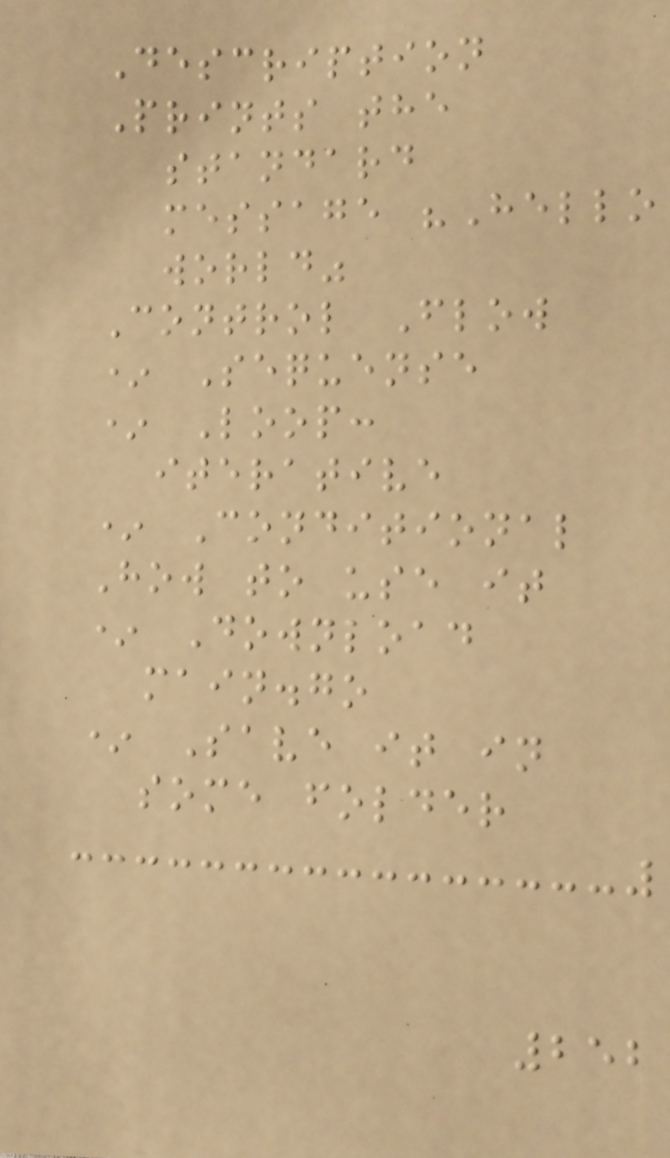Description
Prints the
standard
message "Hello
world"
Control Flow
* Sequense
* Loop:
iterative
* Conditional
How to use it
* Download
main.go
* Save it in
some folder
252
